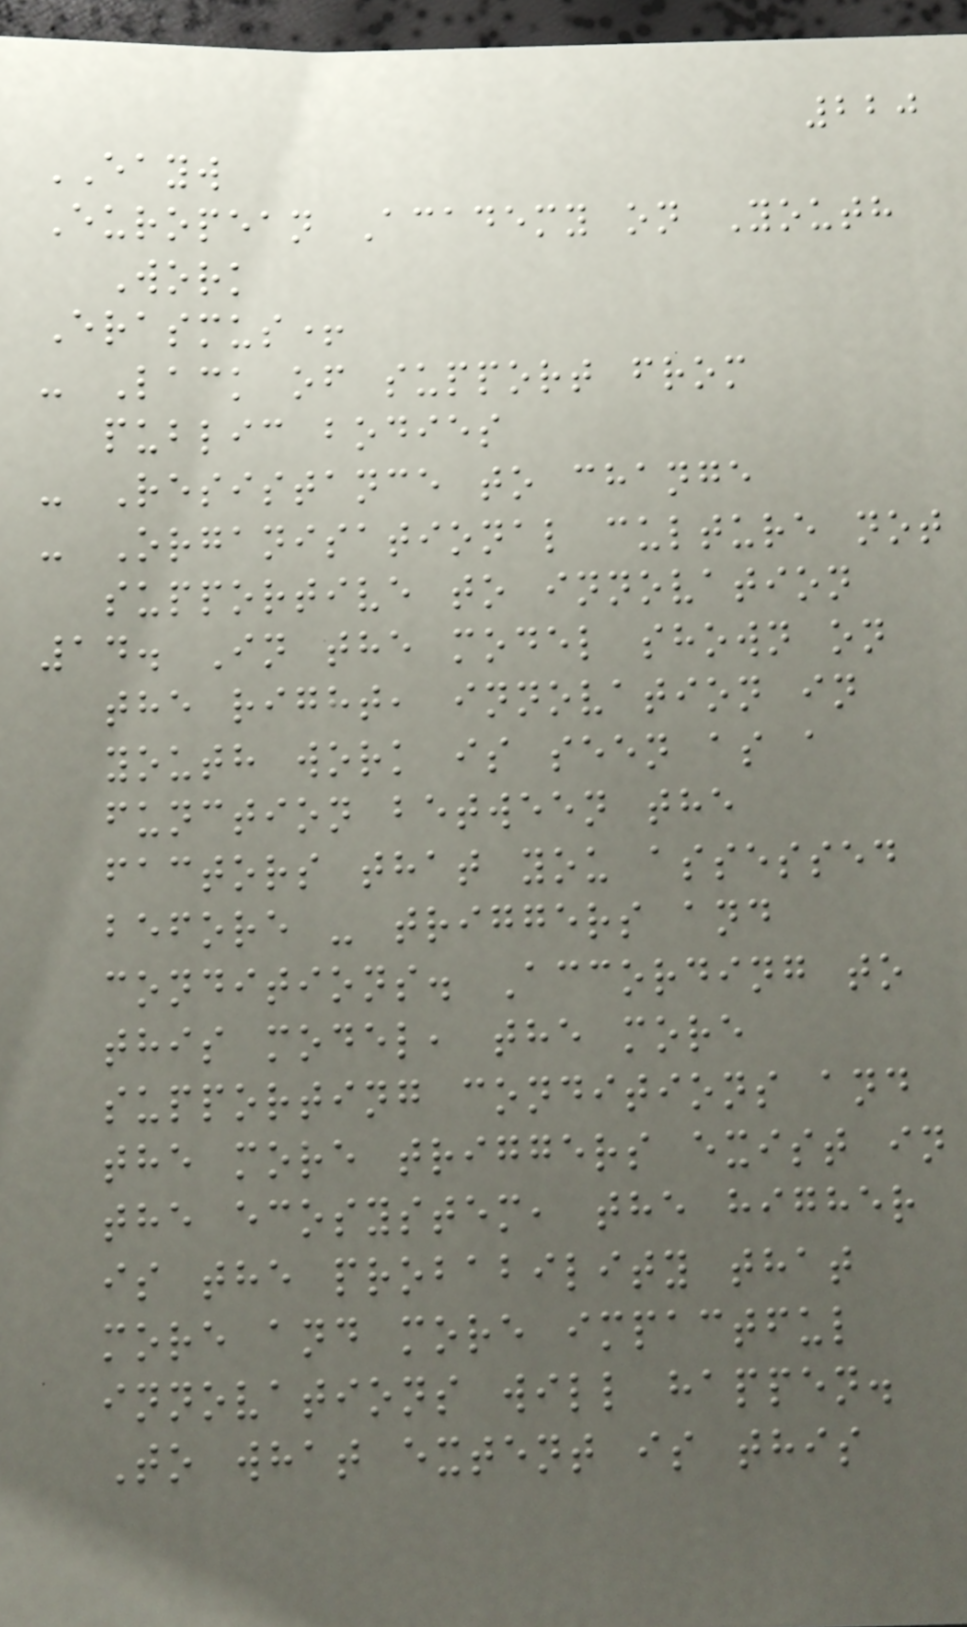220
EAYW
European Academy on Youth
Work
Erasmus+
- Lack of support from
public bodies
- Resistance to change
- Organisational culture not
supportive to innovation
14. In the model shown on
the right, innovation in
youth work is seen as a
function between the
factors that you assessed
before - triggers and
conditions. According to
this model, the more
supporting conditions and
the more triggers exist in
the ecosystem, the higher
is the probability that
more and more impactful
innovations will happen.
To what extent is this
